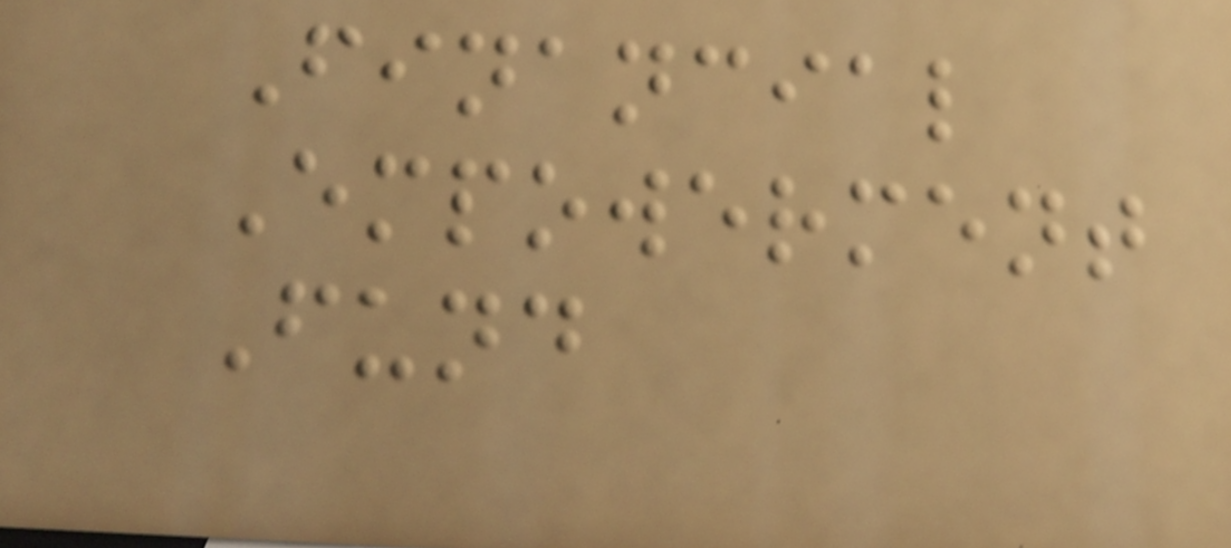Financial
Empowerment
Fund
